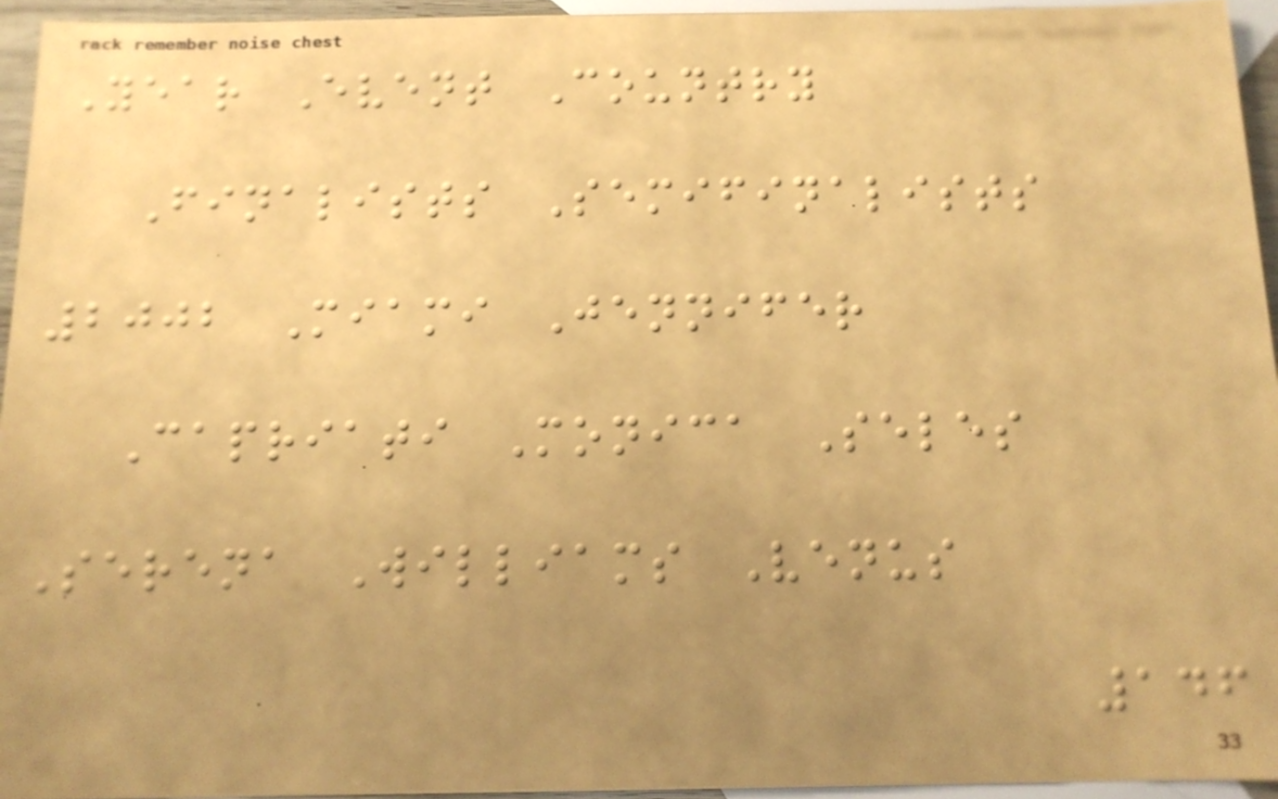Year Event Country
Finalists Semifinalists
2002 Miami Jennifer
Capriati Monica Seles
Serena Williams Venus
146
